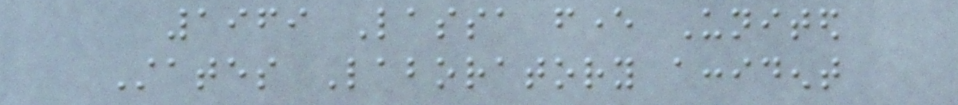1969 Lassa fever United
States Laboratory accident
